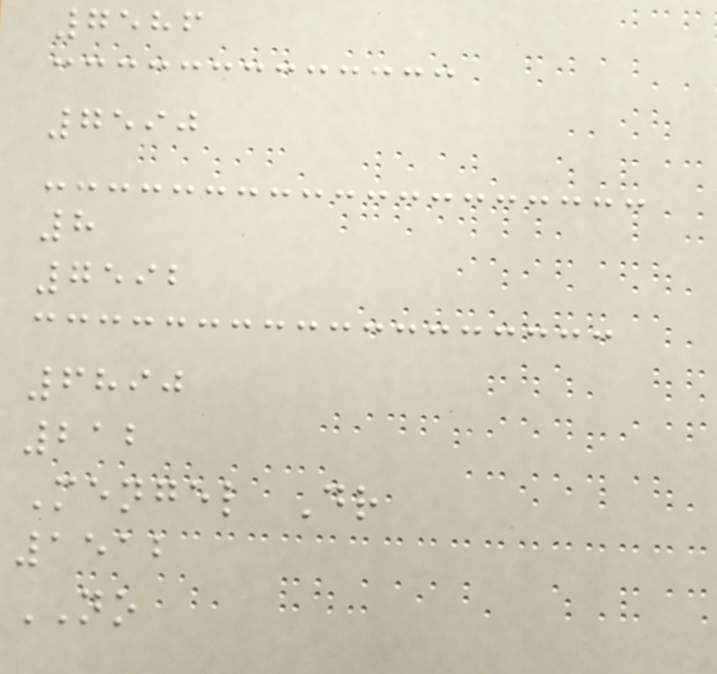7586
7590
8
7592
6890
212
Mengel Dr
1512
NO
